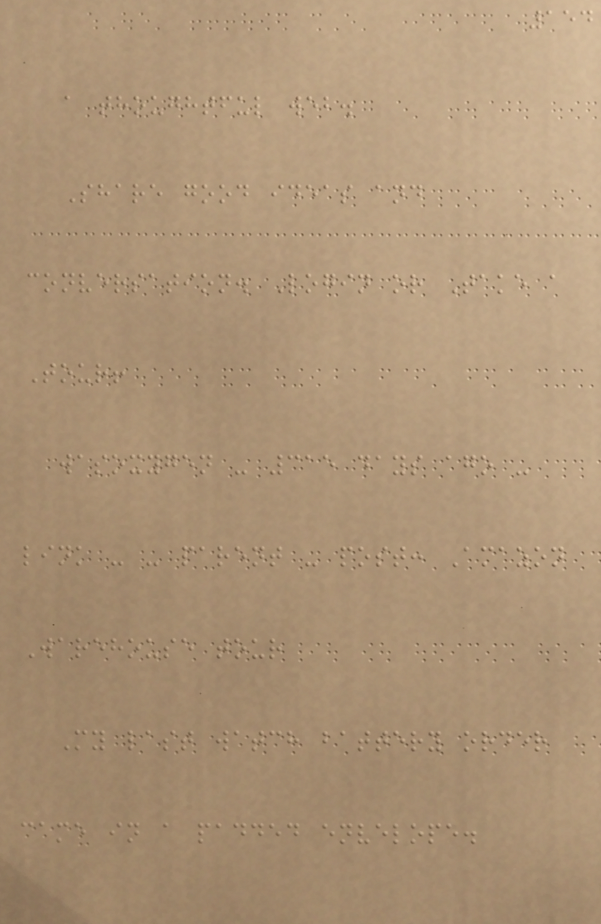154
a thoughtful web.
Share good ideas and
conversation. Login or Take a
Tour!
wasoxygen - 315 days ago -
link - - parent - post: Amazon
Warehouse tour
My last watch battery order
came in a padded envelope.
